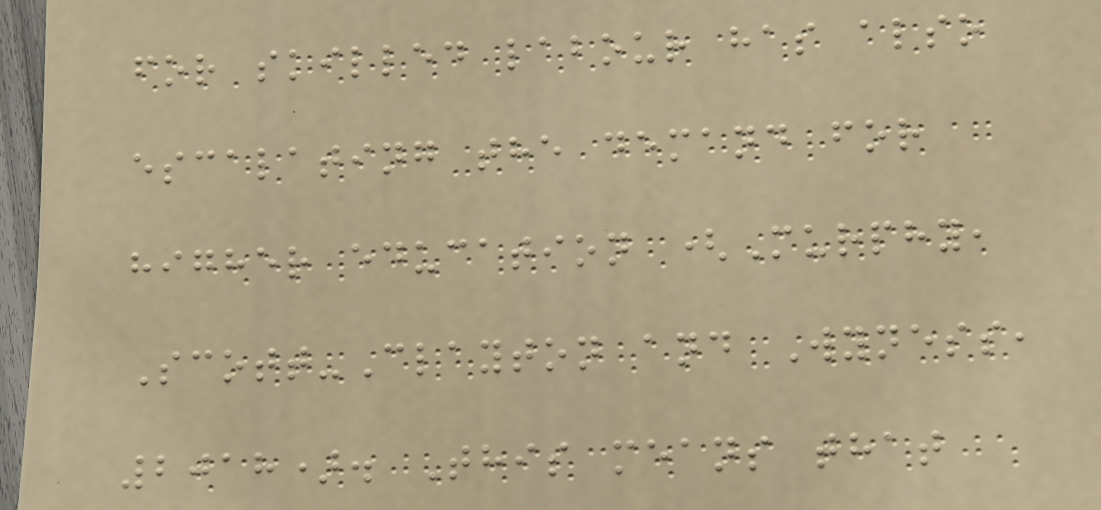for skilled labour has also
escalating the demand for
higher education (Murphy,
Scott-Clayton and Wyness,
2018). This means that
